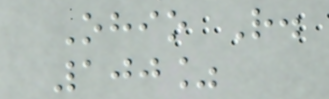Ohio R.
100%
